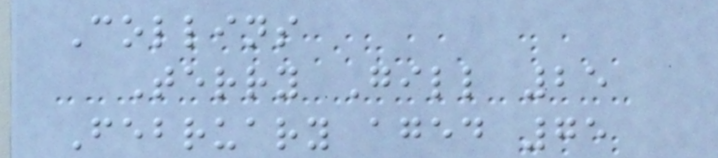Collins
Terry Gill 25
February aged 75
